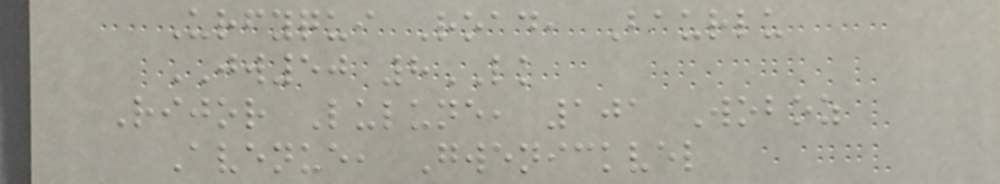Urfyqui Road, Baurlu
JW50 8LK
Rijor Lulune, 101 Woboz
Avenue, Gwenickvel
